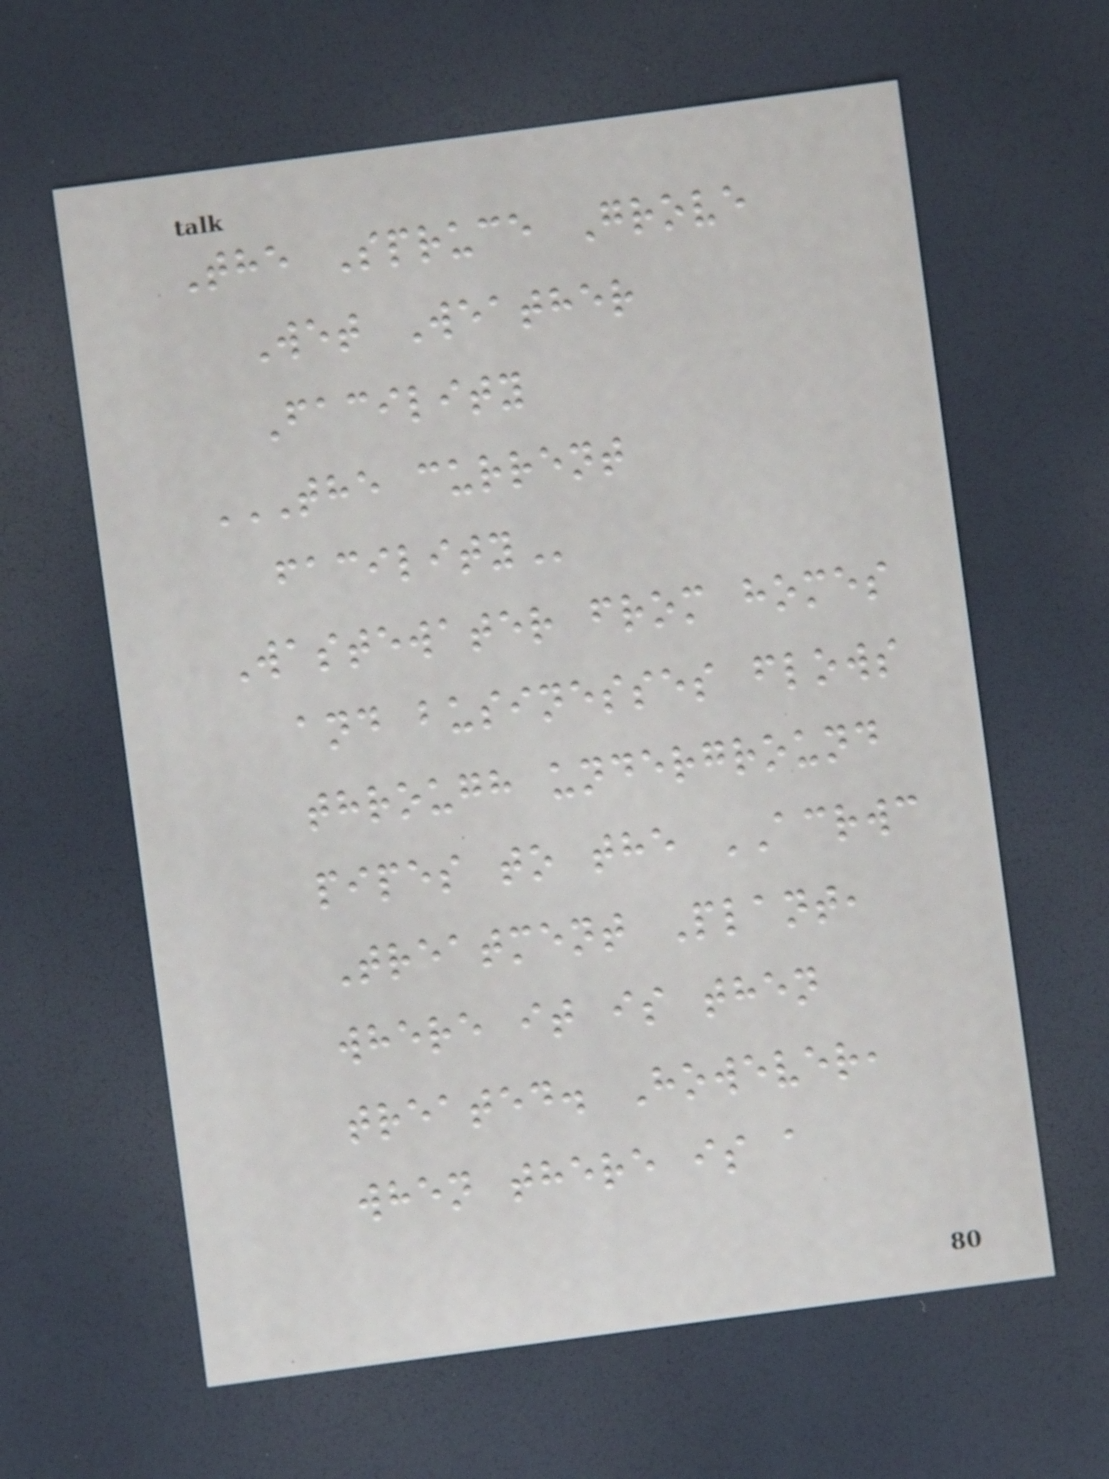The Spruce Grove
Wet Weather
Facility
THE CURRENT
FACILITY
Wastewater from homes
and businesses flows
through underground
pipes to the ACRWC
Treatment Plant,
where it is then
treated. However,
when there is a
